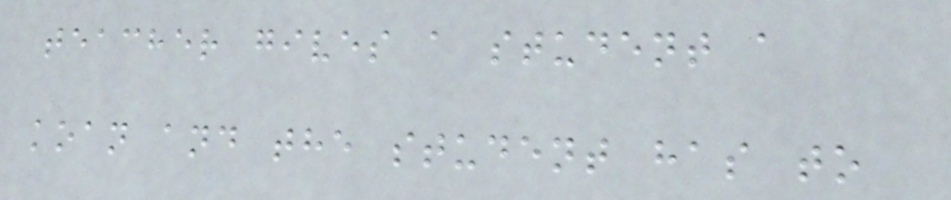teacher gives a student a
koan and the student has to
